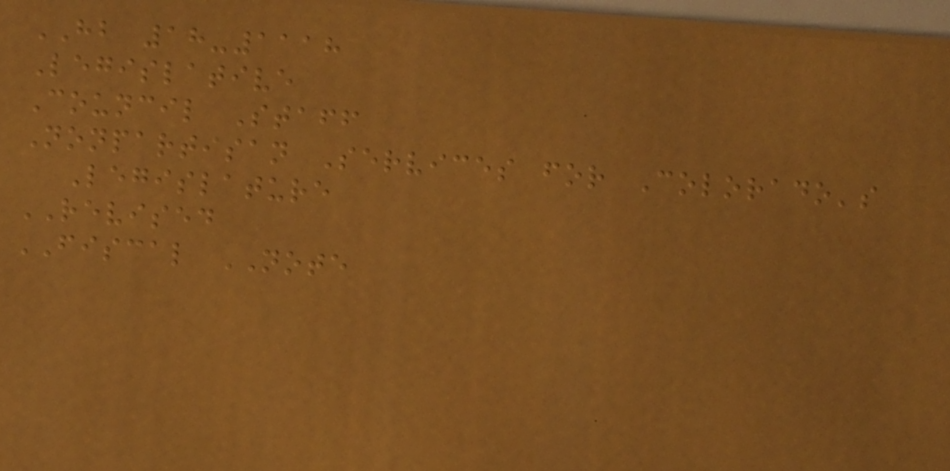HB 18-1118
Legislative
Council Staff
Nonpartisan Services for Colorado's
Legislature
REVISED
FISCAL NOTE
